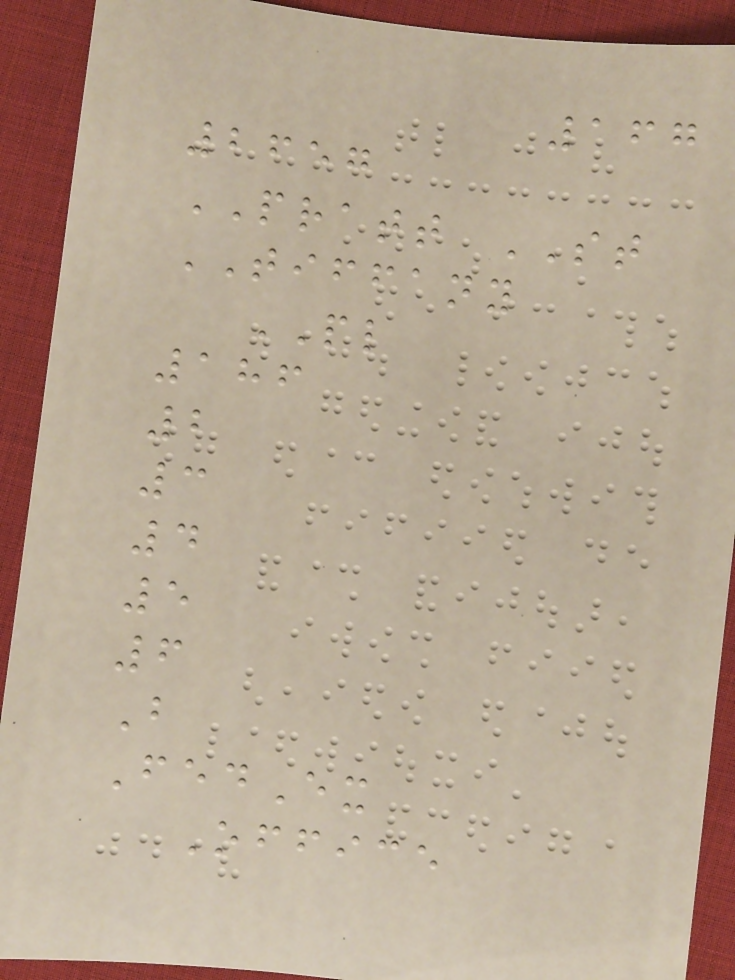167
2657
PRATT ST
TIFFANY
PL
186
2
3
4
5
6
B
FedEx
Office
